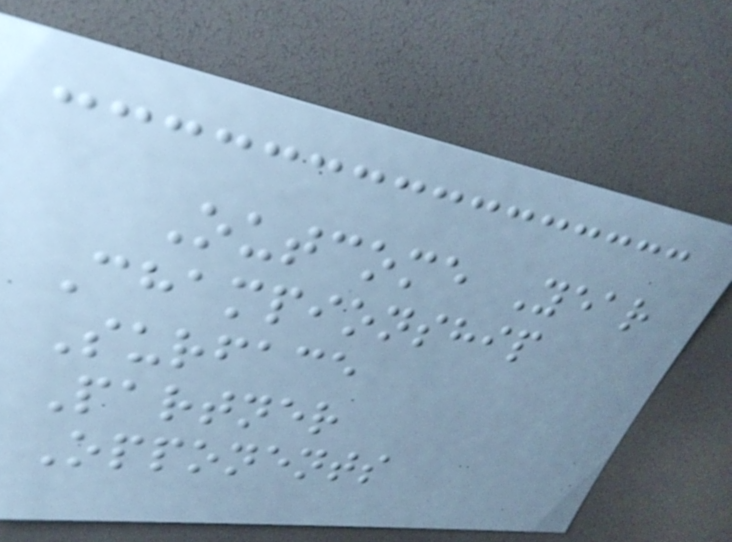Outcome Year
Championship
Surface
Partner
Opponents
